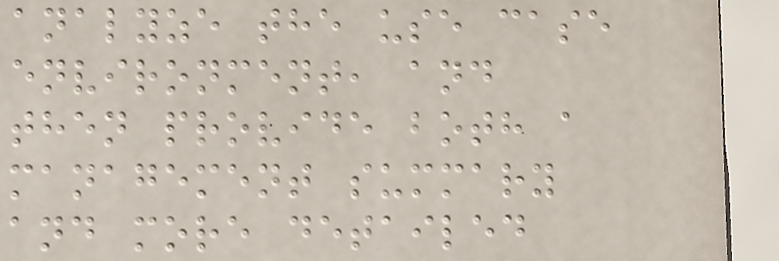analyze the use case
environment, and
then provide both a
management summary
and more detailed
